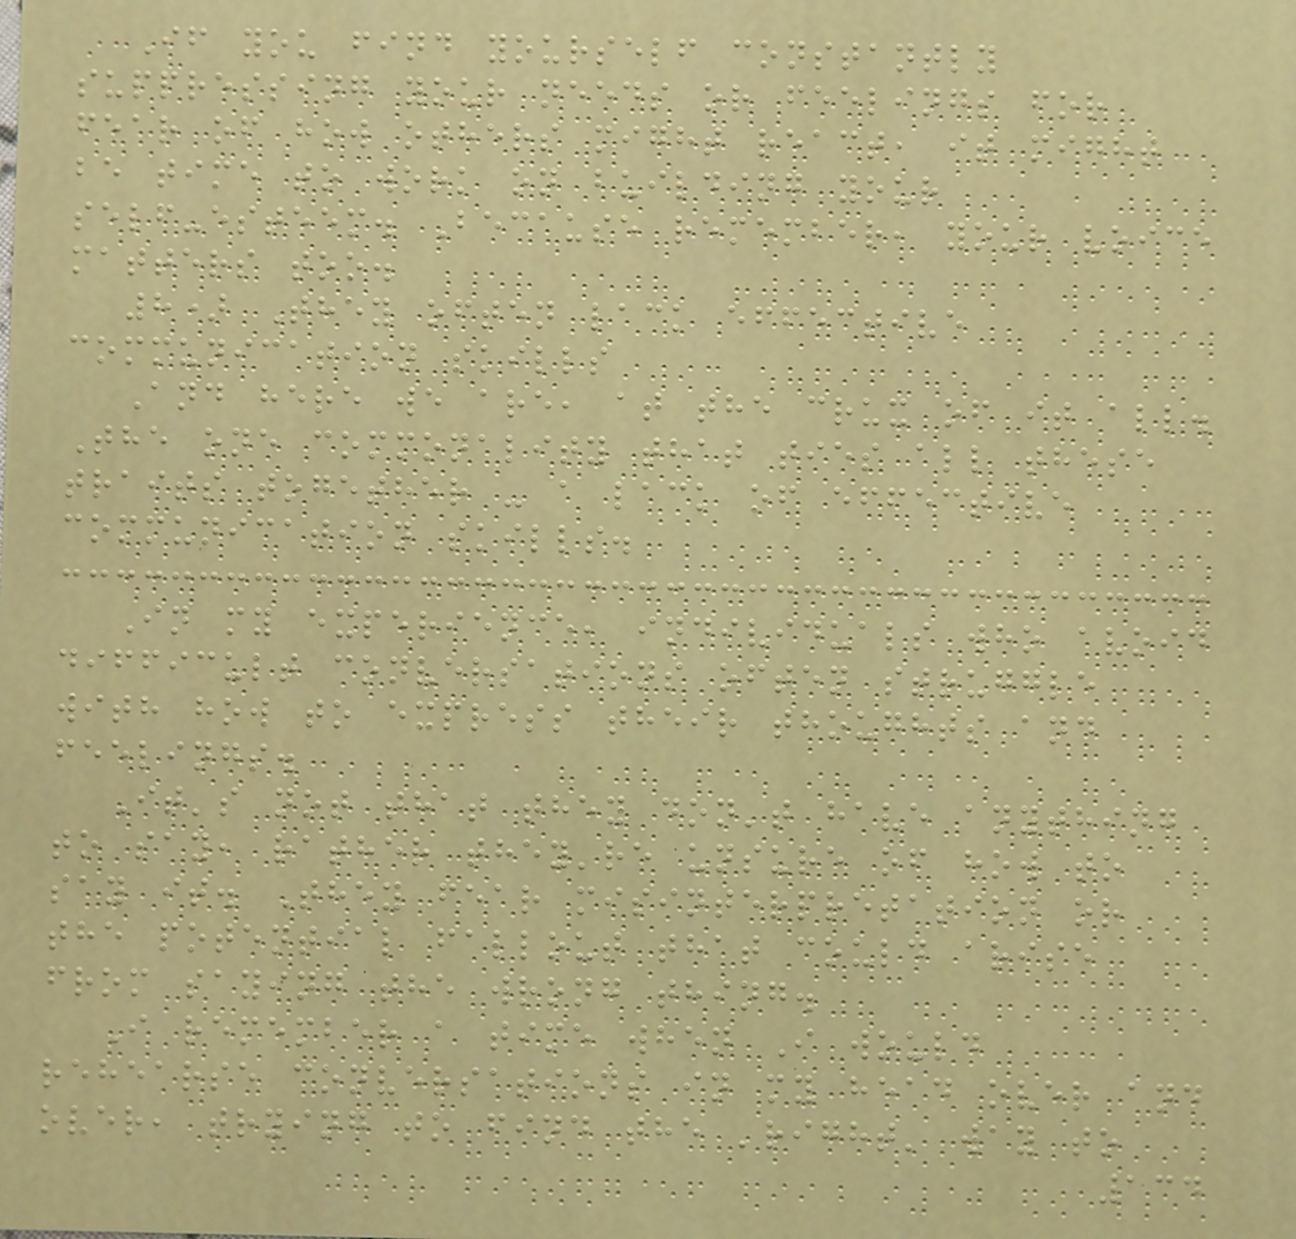If you find yourself constantly
suppressing your needs or feelings for
fear of how others might react, it might
be time to work on building your
self-esteem. Because remember, your voice
matters too.
8) They often lack effective
communication skills
And here we are, at the crux of it all.
The one commonality that ties all these
traits together - a lack of effective
communication skills.
In my experience, individuals who avoid
difficult conversations often struggle
with how to express their thoughts and
feelings.
It's not that they don't have anything
to say, rather they're unsure of how to
say it. They fear misinterpretation or
the potential fallout that could arise
from saying the wrong thing.
I remember a time when I would
rehearse conversations in my head over and
over, trying to find the 'right' way to
134
